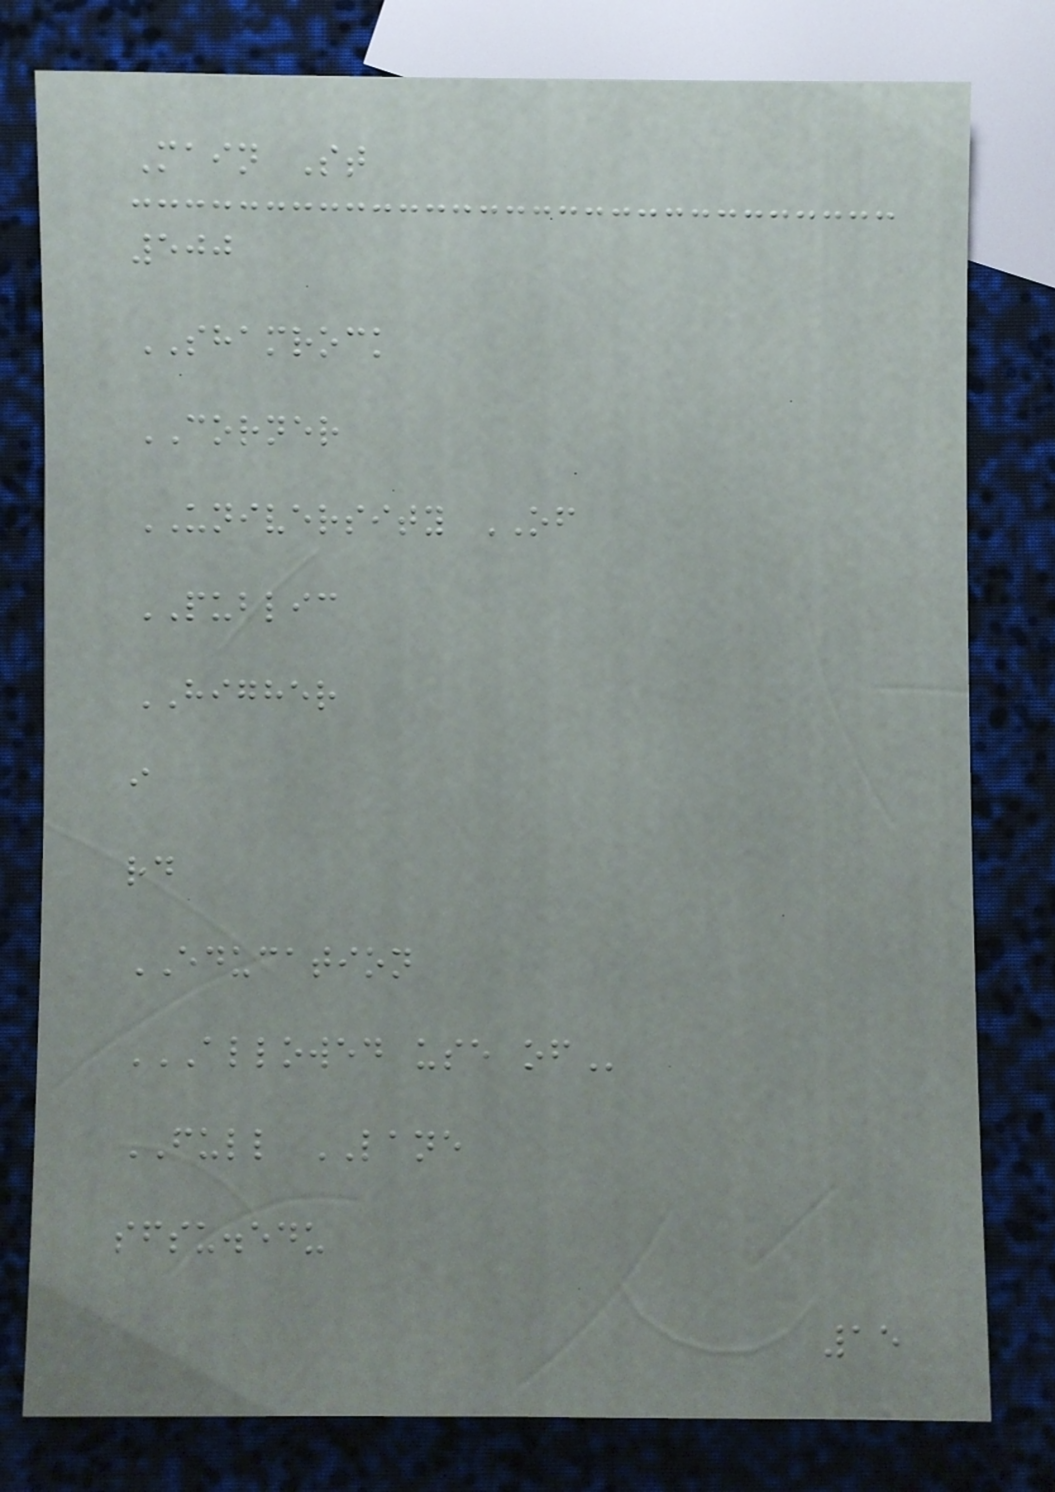Main St
500
SHAMROCK
CORNER
UNIVERSITY OF
PUBLIC
HIGHER
i
rd
EDUCATION
ALLOWED USE OF
FULL LANE
sfsu.edu
15
